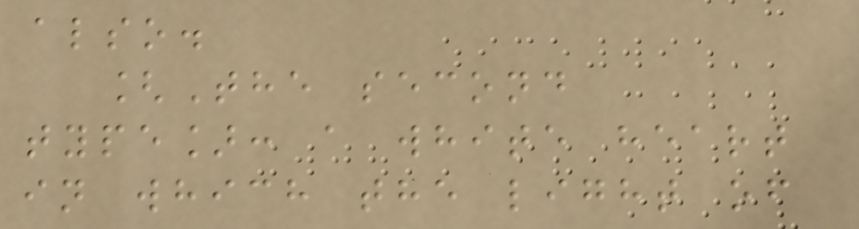also.
[The second
type]: a white heart
in which the light of
